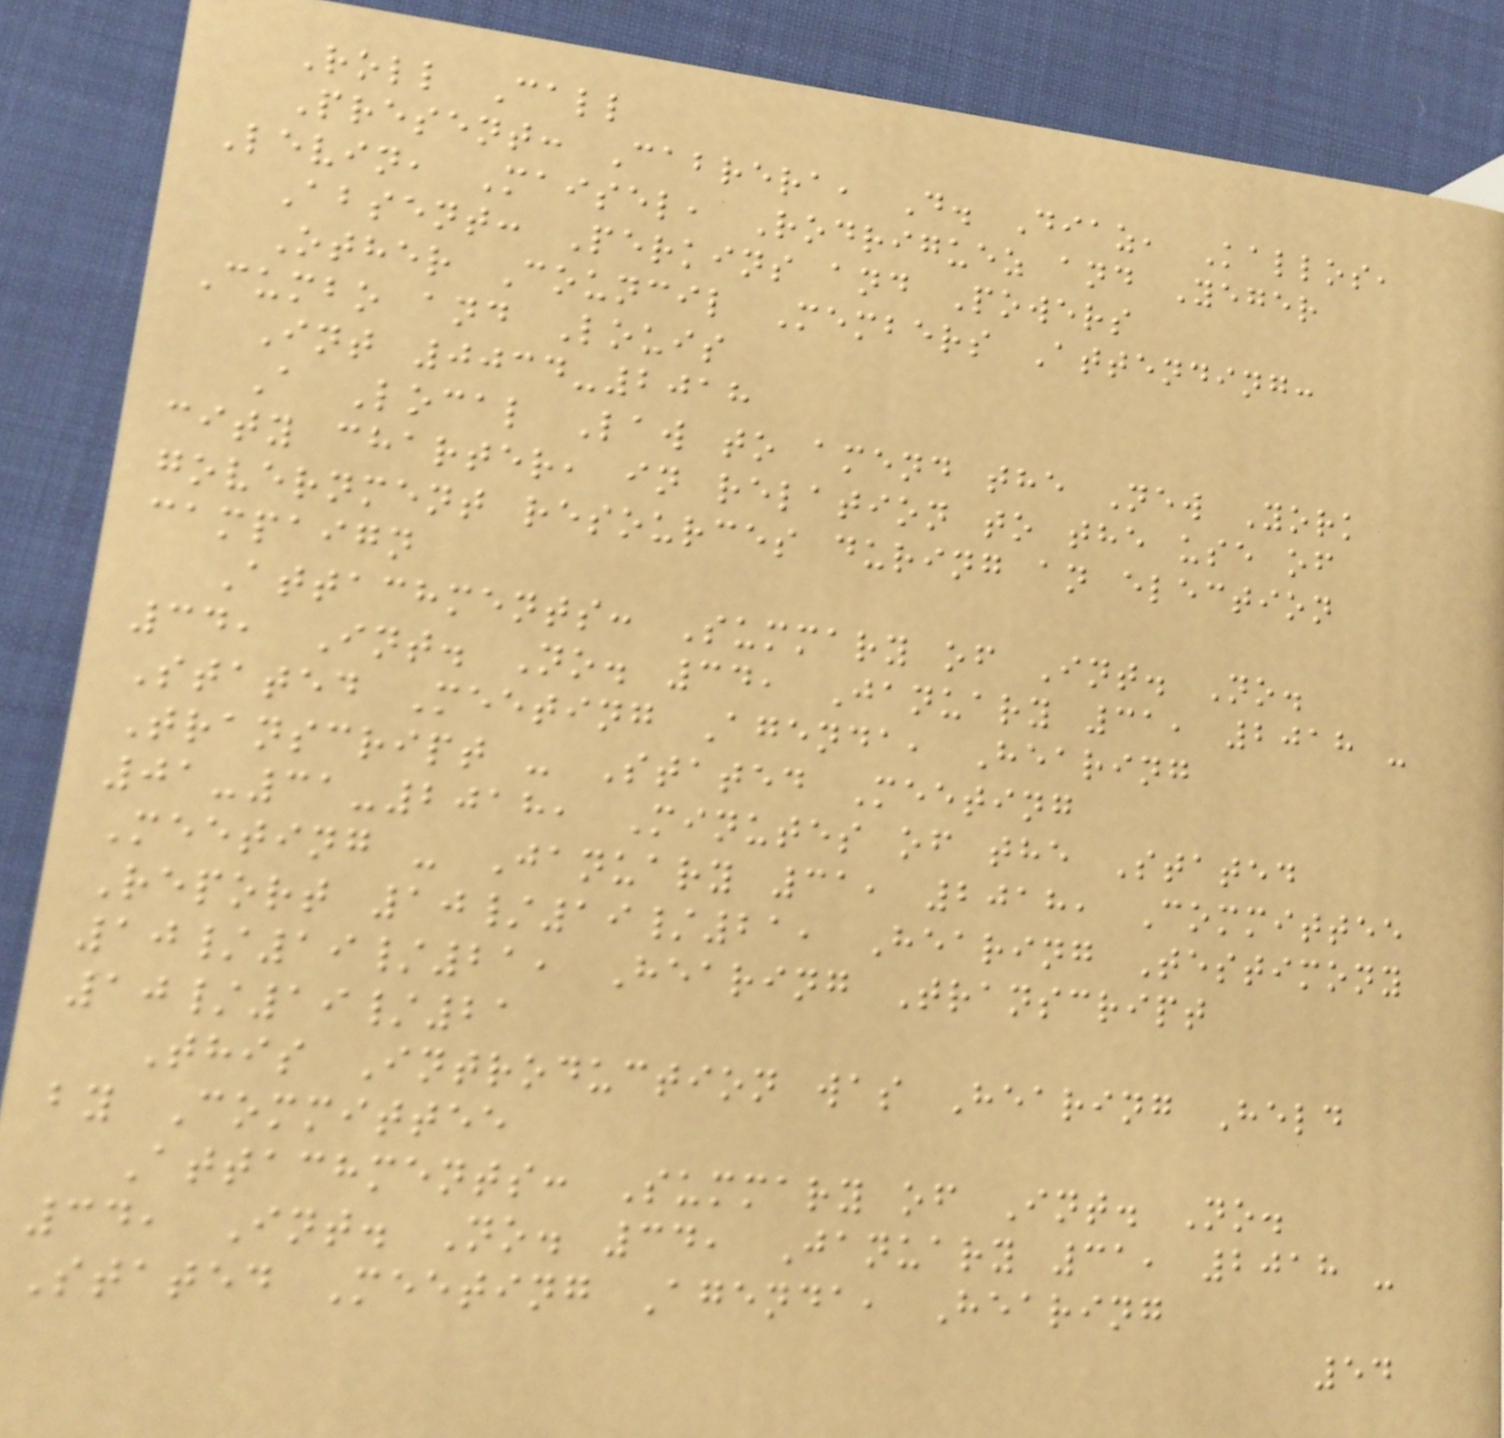Roll Call
Present: Cabrera, D. Diaz, Kallos,
Levin, Maisel, Rodriguez and Yeger
Absent: Perkins and Powers
Other Council Members Attending:
Cumbo and Louis
Int 0034-2018
A Local Law to amend the New York
city charter, in relation to the use of
government resources during an election
campaign
Attachments: Summary of Int. No.
34, Int. No. 34, January 31, 2018 -
Stated Meeting Agenda, Hearing
Transcript - Stated Meeting
01-31-2018, Minutes of the Stated
Meeting - January 31, 2018, Committee
Report 10/19/21, Hearing Testimony
10/19/21, Hearing Transcript
10/19/21
This Introduction was Hearing Held
by Committee
Attachments: Summary of Int. No.
34, Int. No. 34, January 31, 2018 -
Stated Meeting Agenda, Hearing
54
